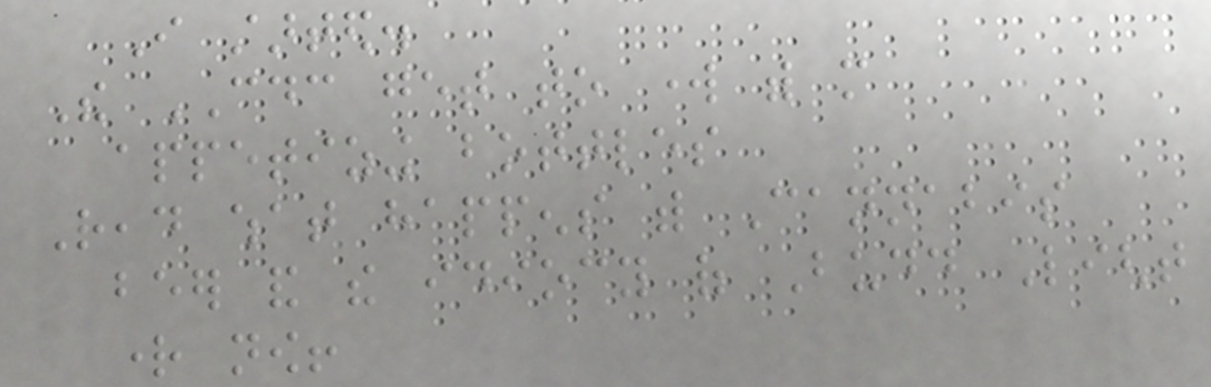I started.
The CDC get to work with more
appetizing bottles
Read what happens with Cannabis
beer and the idiocy of Budd Light
right now!
